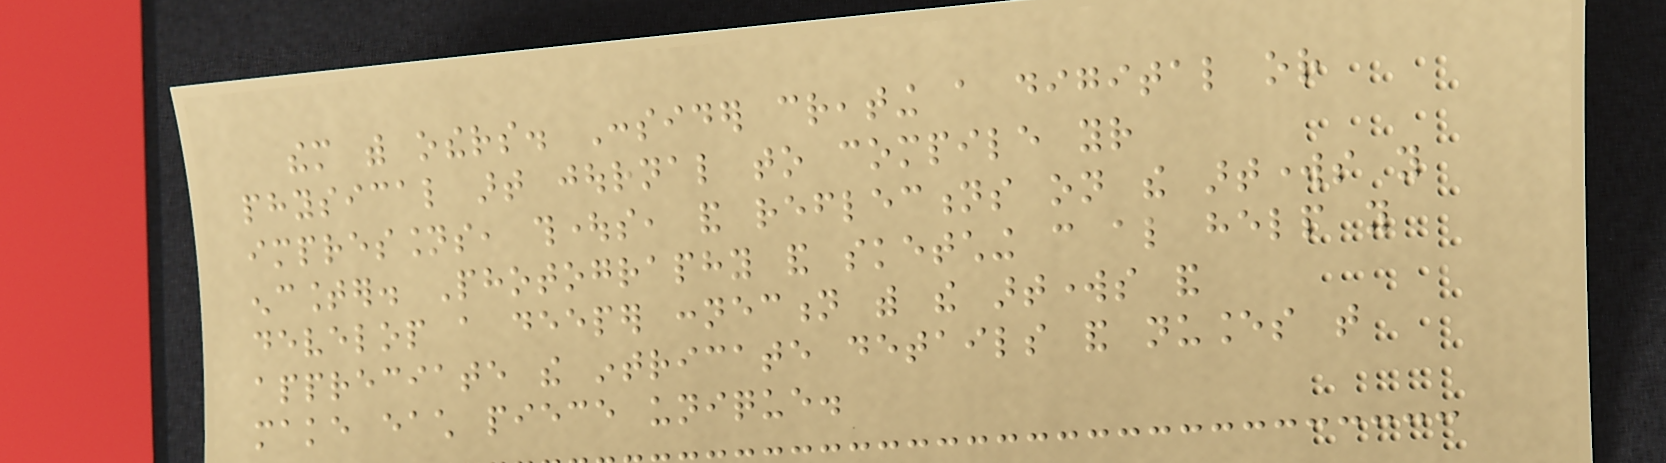them with others. Consider creating a digital or
physical art journal to compile your
impressions, thoughts, and reflections on the artworks you
encounter. Photography and sketching can also help you
develop a deeper connection with the artworks and
appreciate the intricate details and nuances that
make each piece unique.
